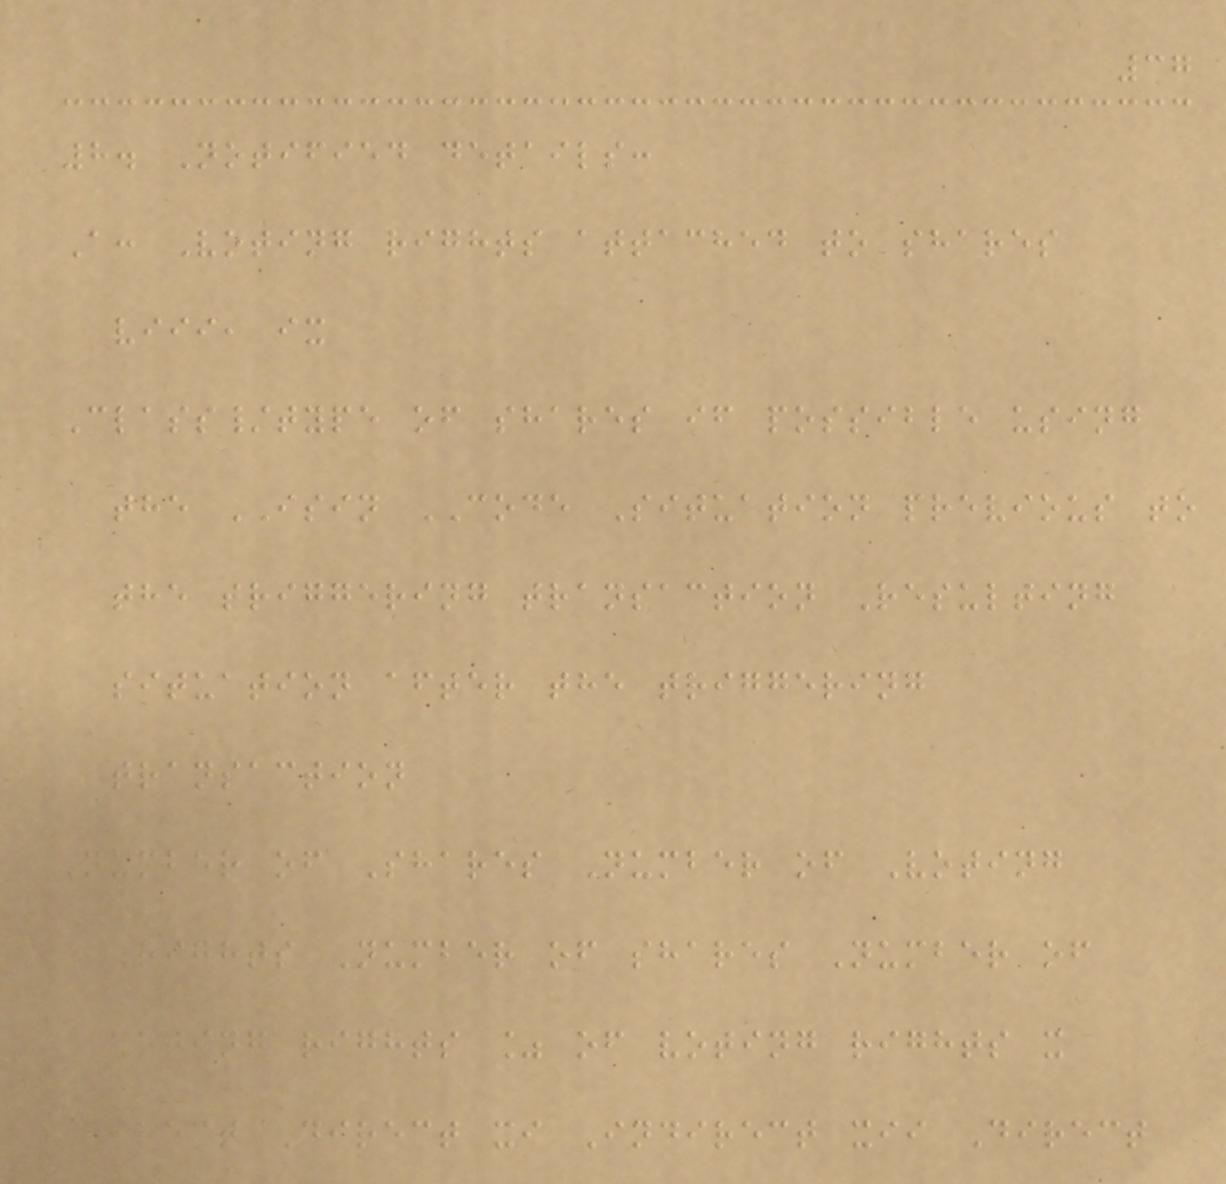37
8. Notified details:
A: Voting rights attached to shares
viii, ix
Class/type of shares if possible using
the ISIN CODE Situation previous to
the triggering transaction Resulting
situation after the triggering
transaction
Number of Shares Number of Voting
Rights Number of shares Number of
voting rights % of voting rights x
Direct Direct xi Indirect xii Direct
